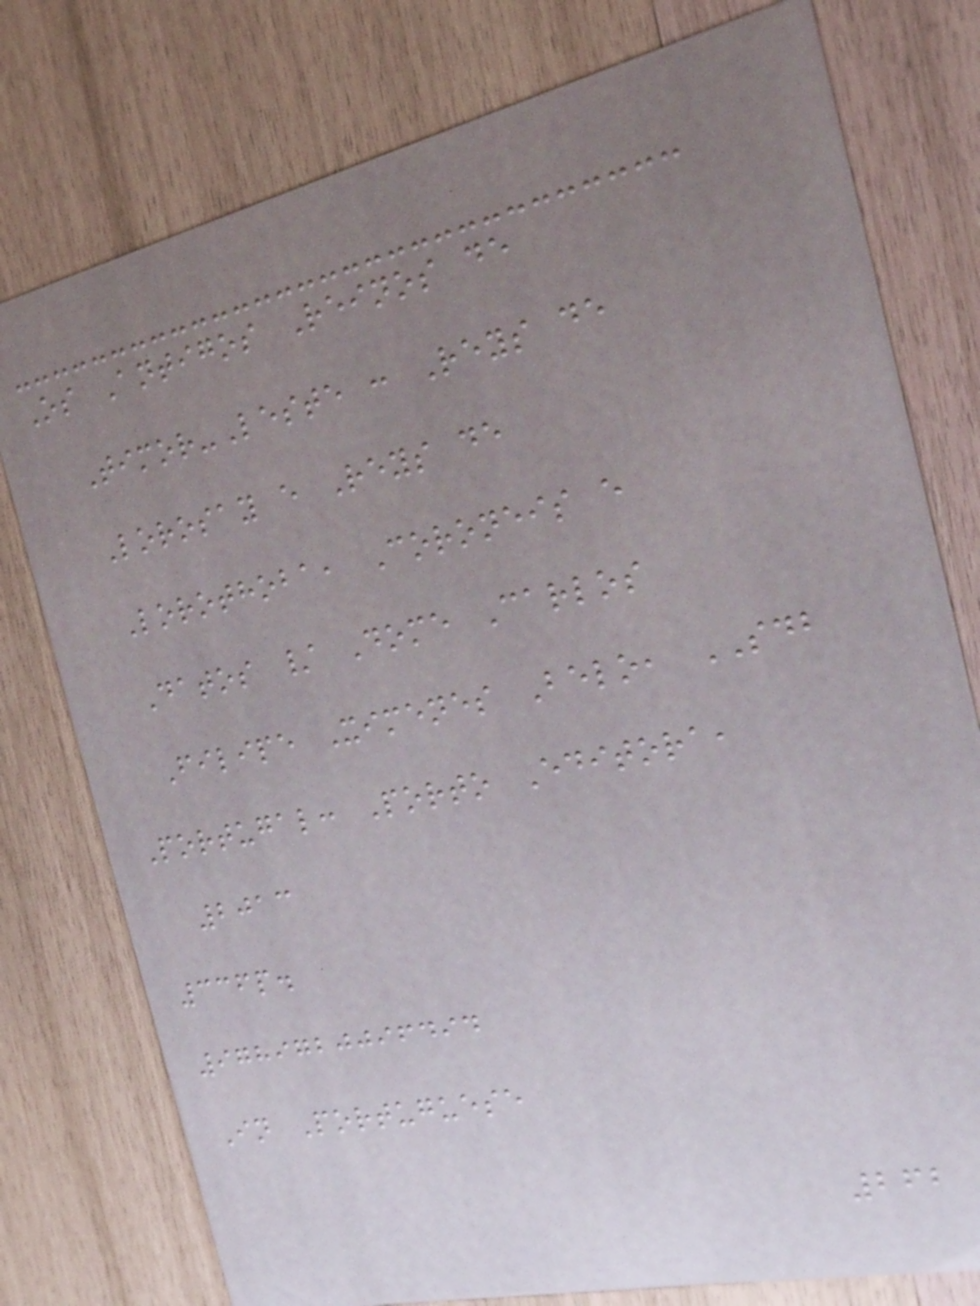Os Antigos Reinos de
Timor-Leste : Reys de
Lorosay e Reys de
Lorothoba, Coroneis e
Datos / Dome Carlos
Filipe Ximenes Belo, SDB
Portugal: Porto Editora,
2013
336p.
9789720096494
In Portuguese
262
